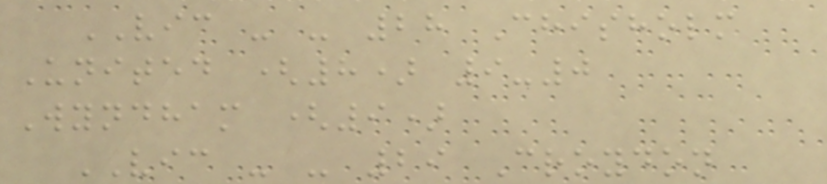VIC - - 28 Chisholm
United (8) 9-0
Wyndham (9)
VIC - - 29 Croydon
